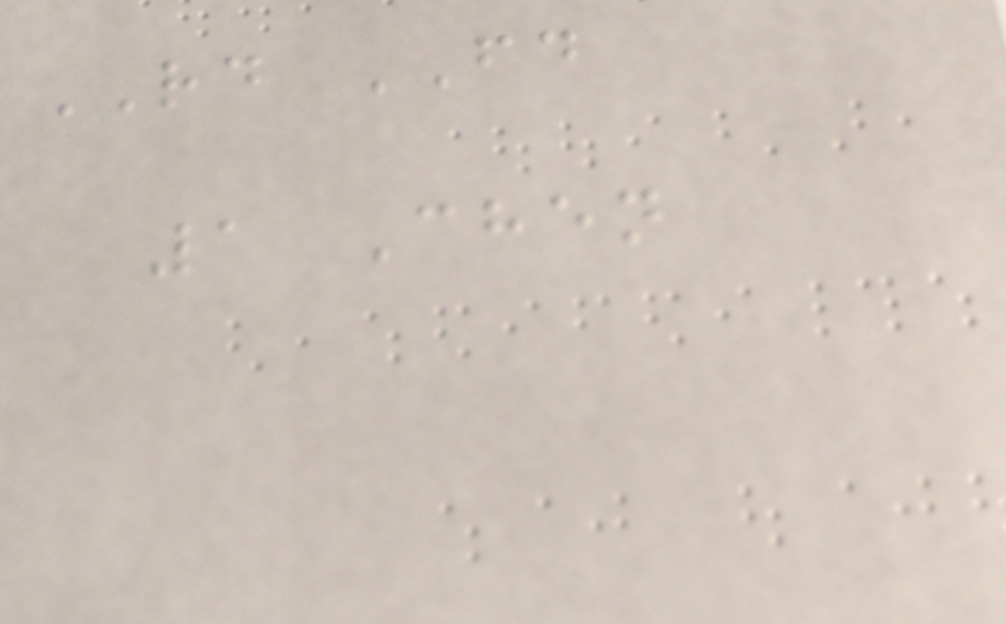RD FD
1 Chen
